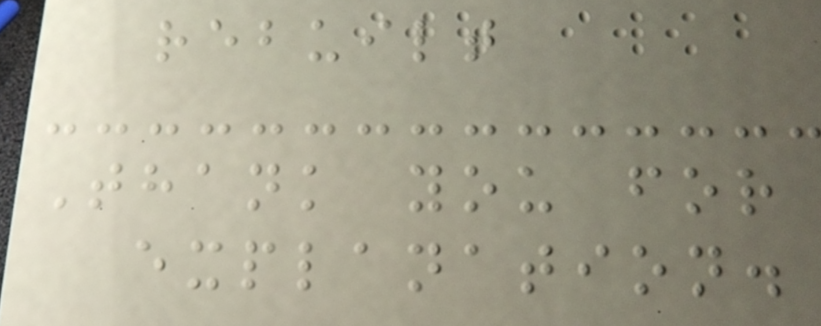rebuilt
Thank you for
explanation.
